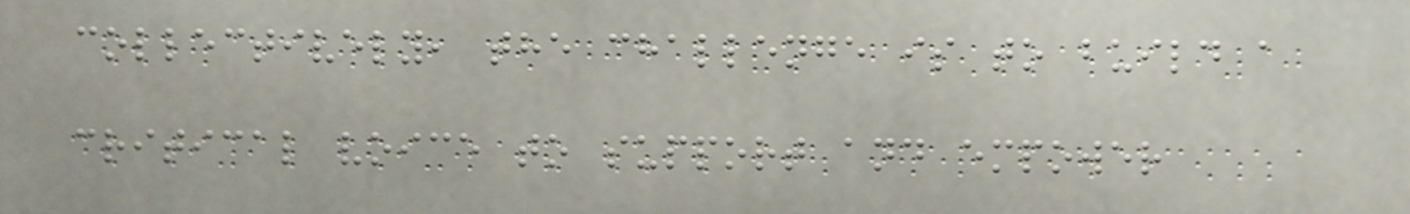collectively, the challenge is to build a
critical voice to support and empower
